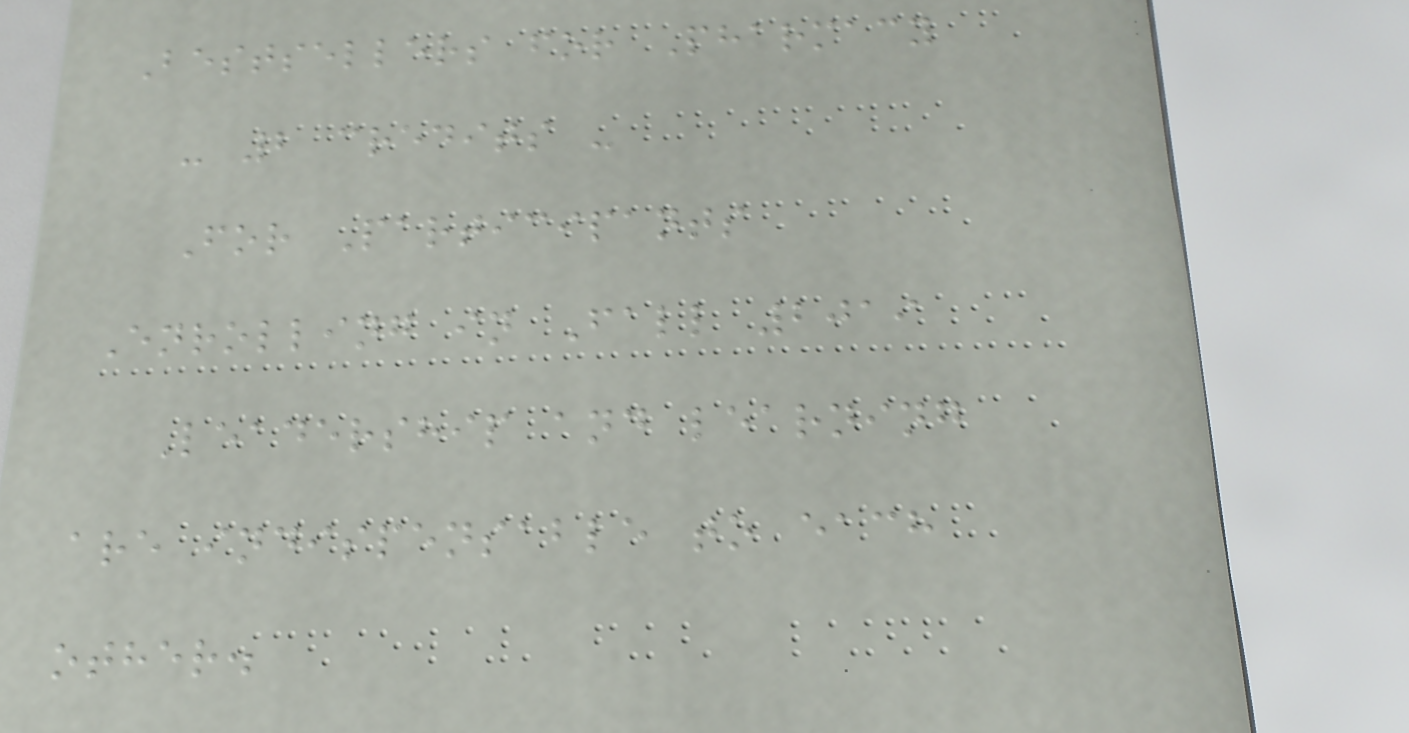Bestsellers for Pharmacy
- 2 credits -
For Participants
Enrolling in Fall 2019
Leadership and learning
are indispensable to each
other.
